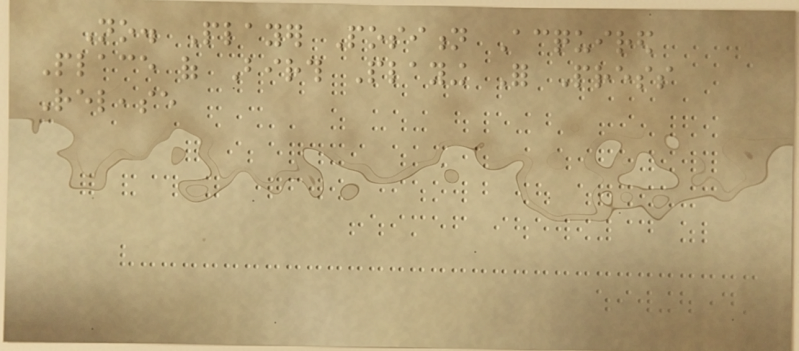No. Player Position Acquired
Place of Birth Playing For Press
Release
